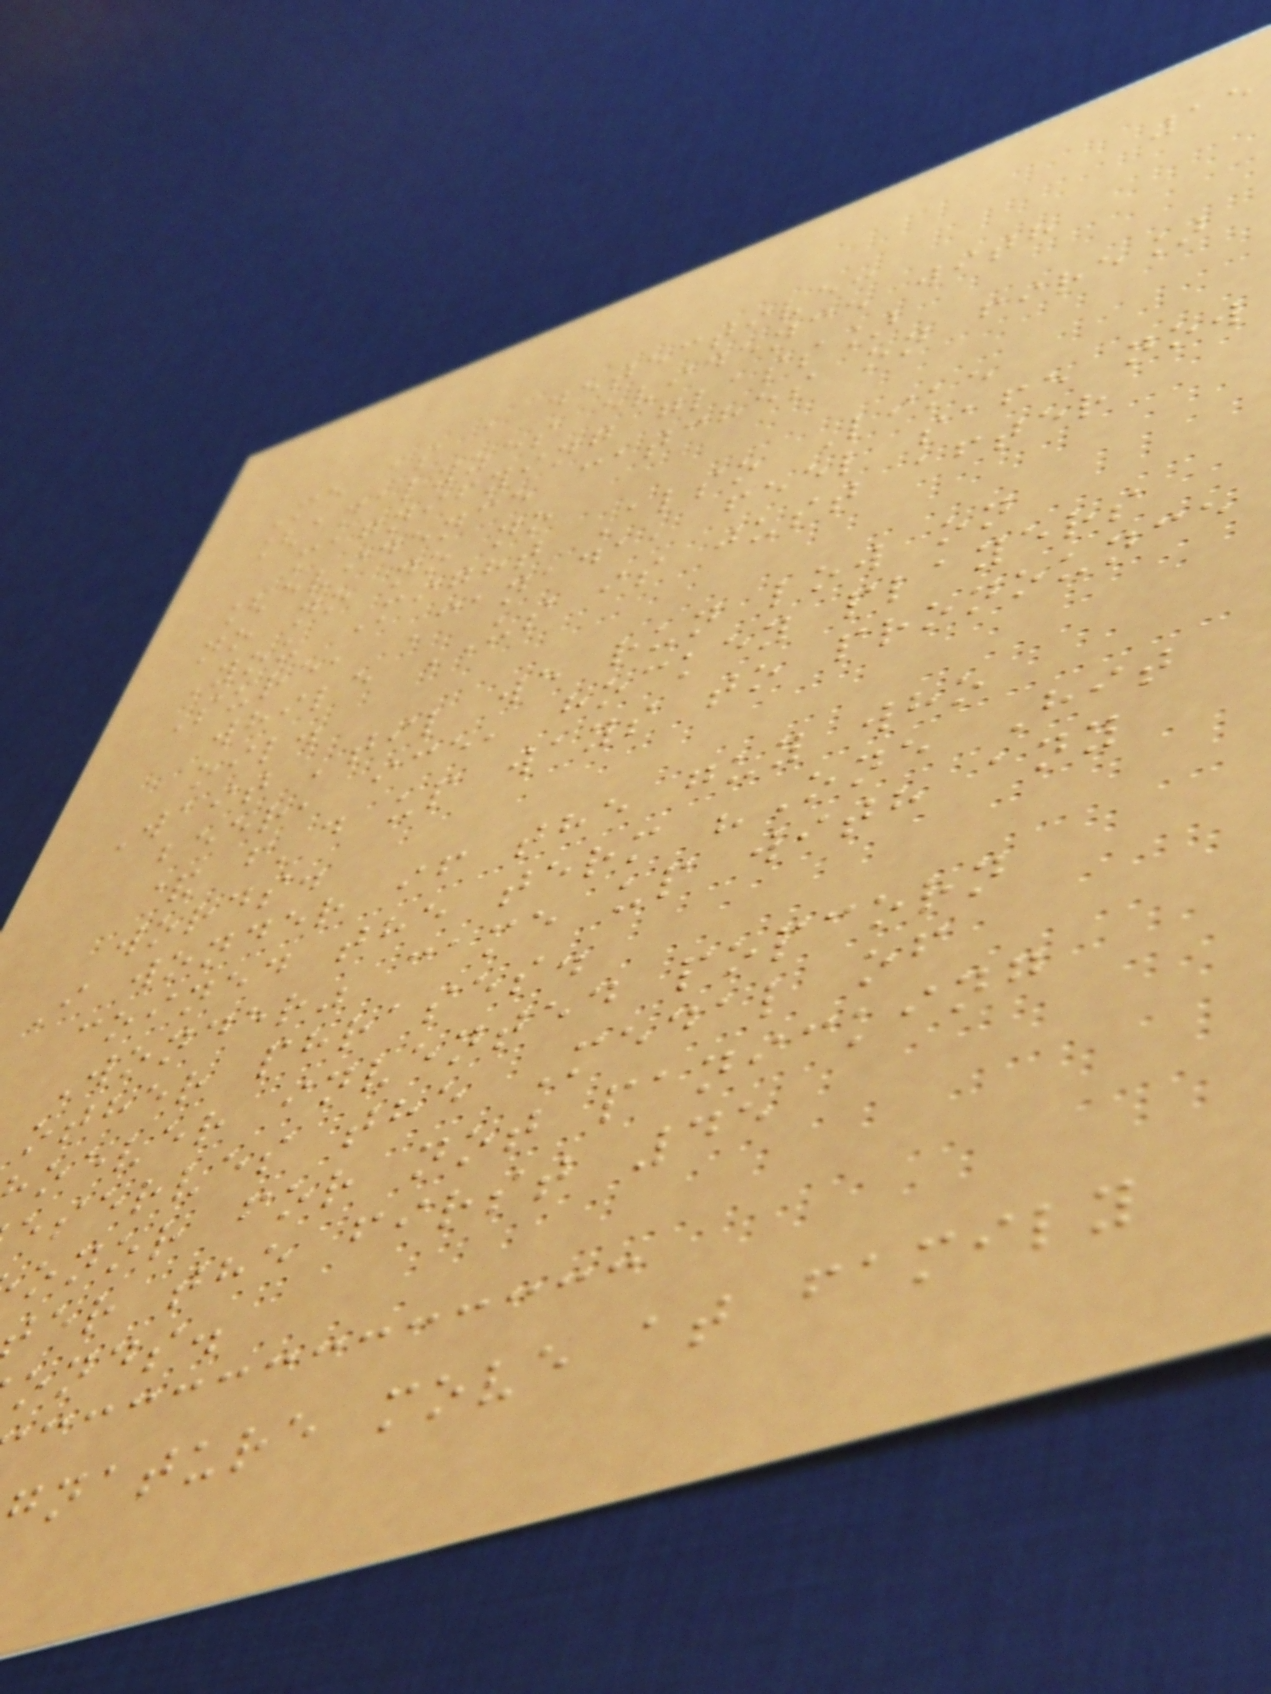15
Me as a detective:
[analyzes evidence with
magnifying glass]
[evidence catches on fire]
no no no no
You Might Also Like
Sure, Canada, feel safe now
while US is just after
oil.
Wait 'til we run low on
beer, ice, hockey players
& f'd up ways to pronounce
words.
I wonder if the guy who
coined the term "One Hit
Wonder" came up with any
other phrases.
oever invented popcorn
eserves the Medal of
onor for not panicking
er the first 45
onds.
nature move at family
